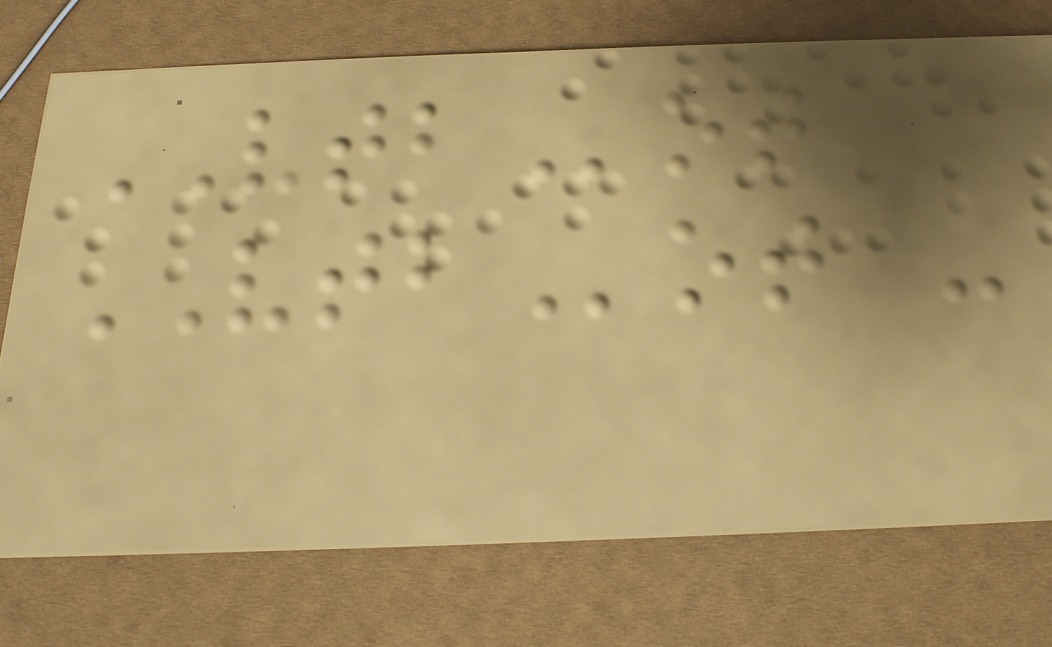VTBot
VTBot -
